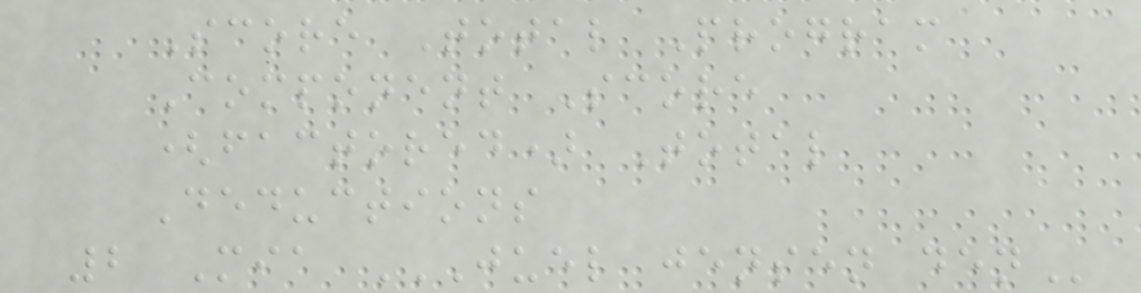Score Total Program
Component Score
(factored) Total
Deductions
2 Mia JUEL JENSEN DEN
